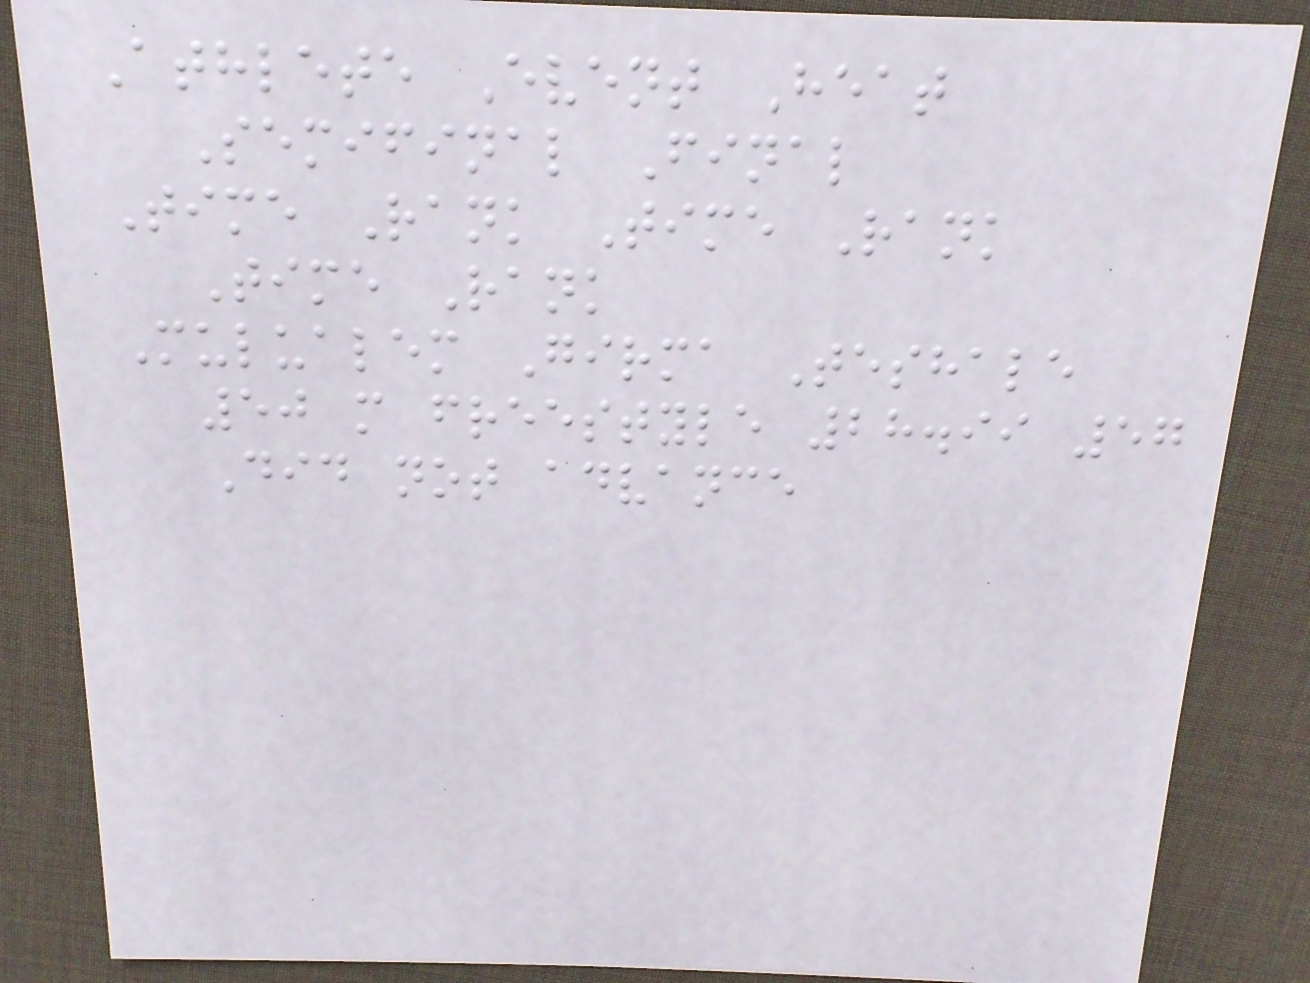Athlete Event Heat
Semifinal Final
Time Rank Time Rank
Time Rank
Mulualem Girma Teshale
50 m freestyle 28.99 57
Did not advance
